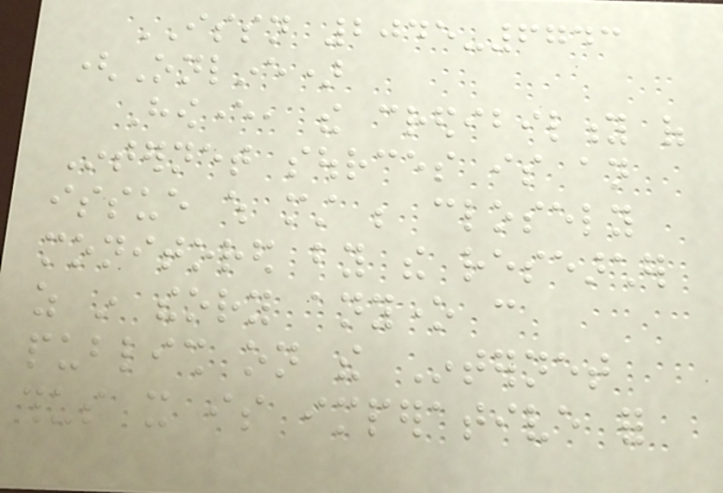ISSN 2045-6743
(Online)
However, the credibility of
Internet sources is an
issue which must be closely
monitored by the researcher
as in theory anyone can
publish on the Internet
thus it is imperative for
